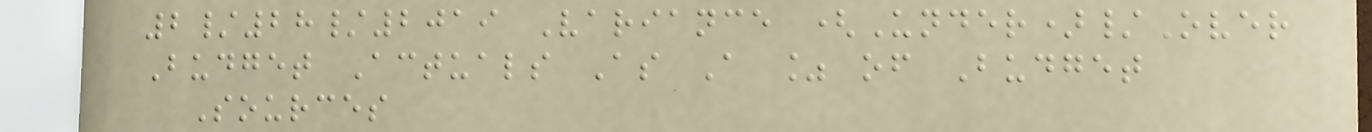2/28/2019 Variance (Under)/Over
Budget Actuals As A % of Budget
Sources
